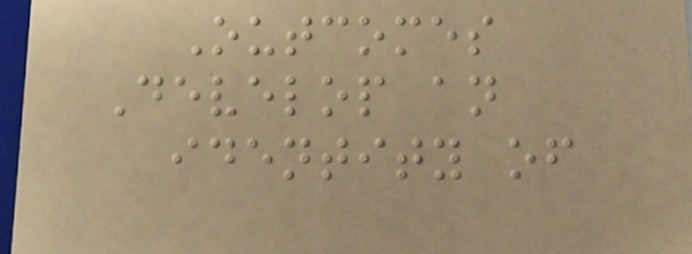Outcomes
Develop an
identity of
